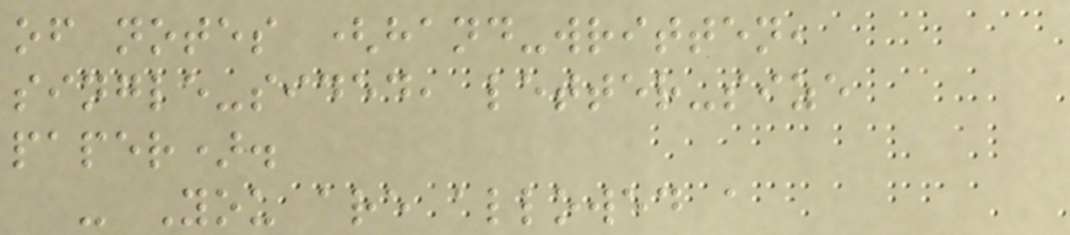of notes (hand-written,
single-sided, letter-size
paper).
- You are allowed a
